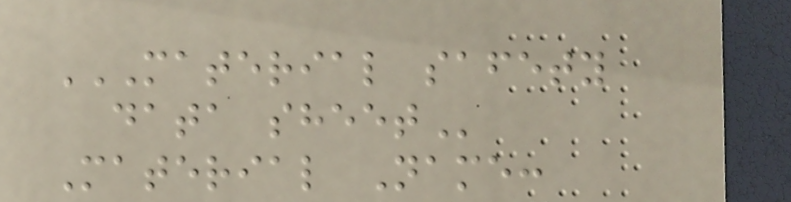MATERIAL SAFETY
DATA SHEET
Material Name:
